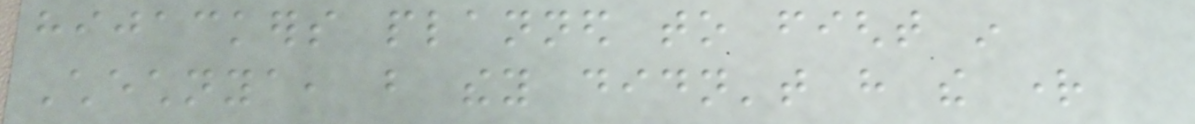hijackers planned to fight in
Chechnya, but they didn't have the right
